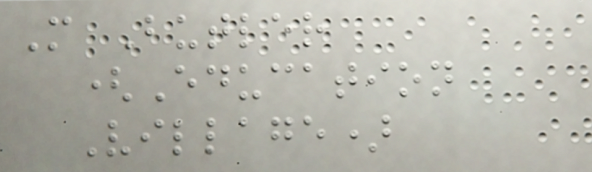M Butler
(Education
Village)
